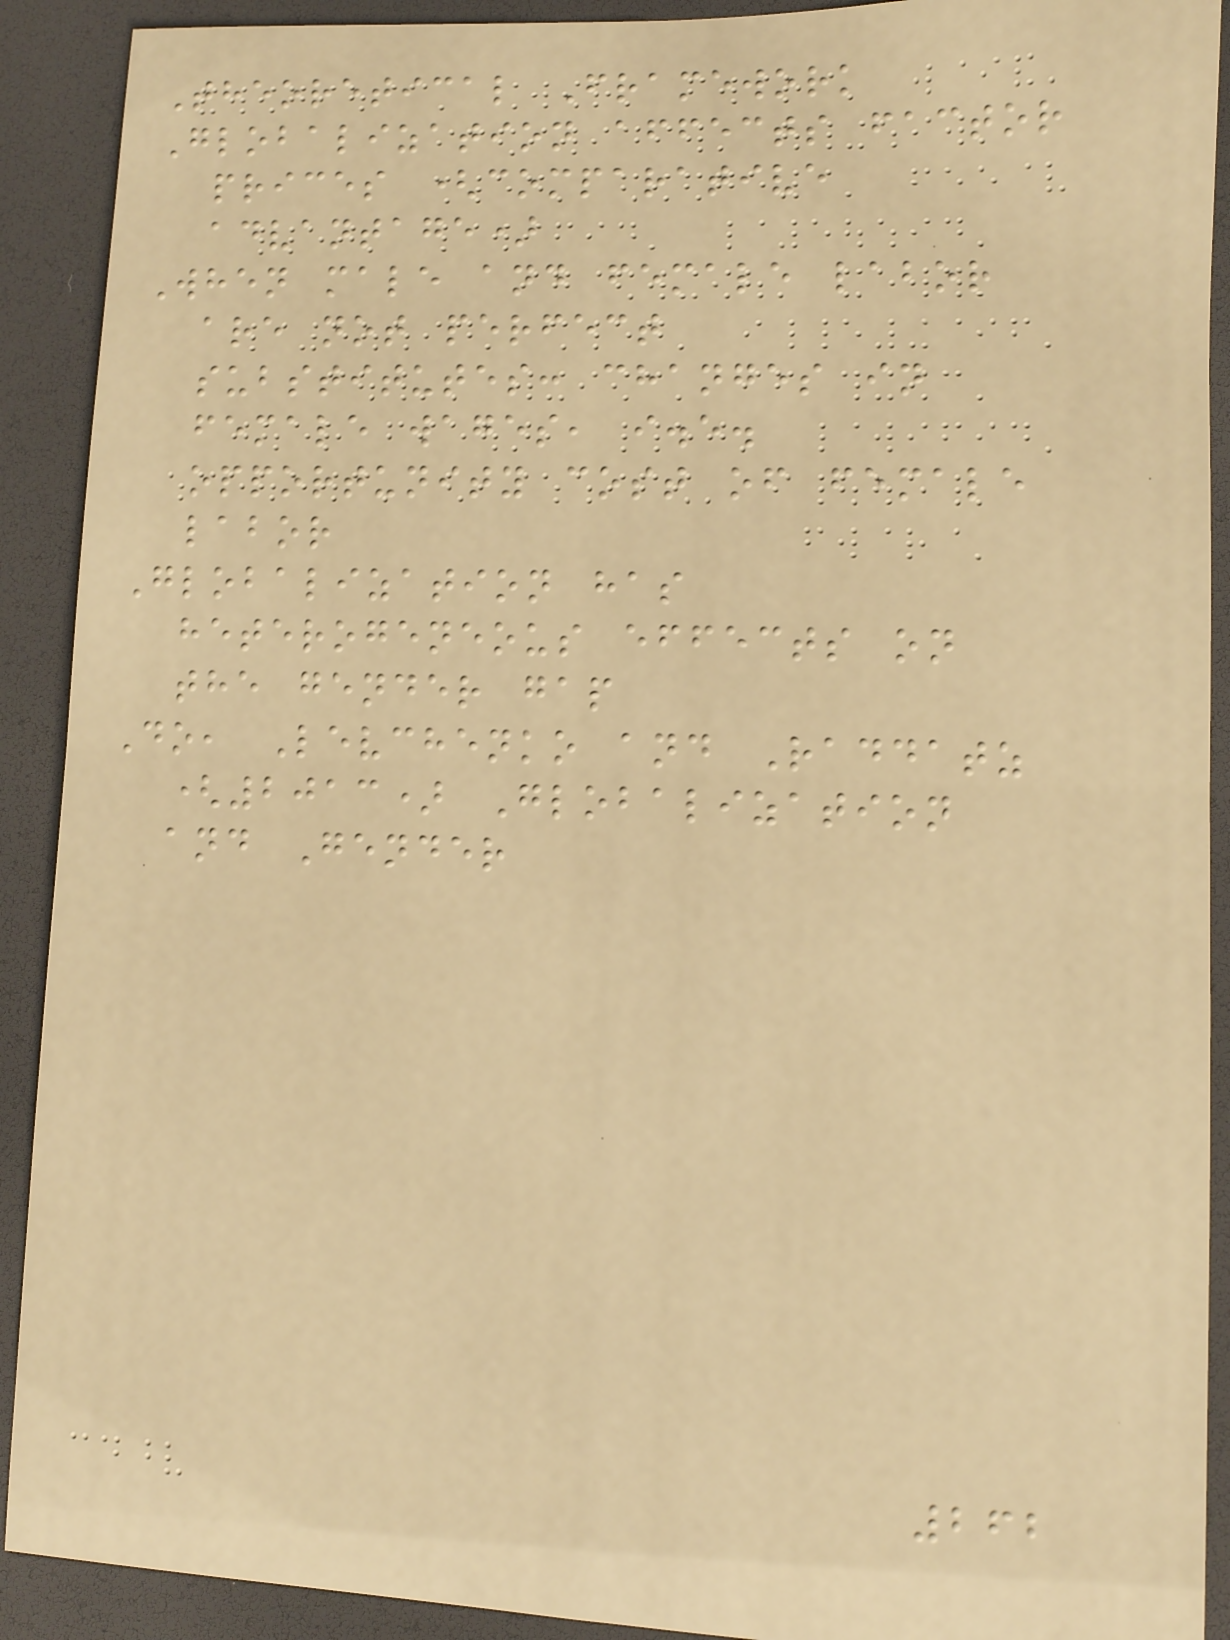Theoretical Framework
Globalization affects factor
prices (comparative
advantage)
When male and female labor
are not perfect
substitutes: changes in
female wages, i.e.
opportunity cost of female
labor
Globalization has
heterogeneous effects on
the gender gap
Do, Levchenko and Raddatz
(2013) Globalization
and Gender
262
